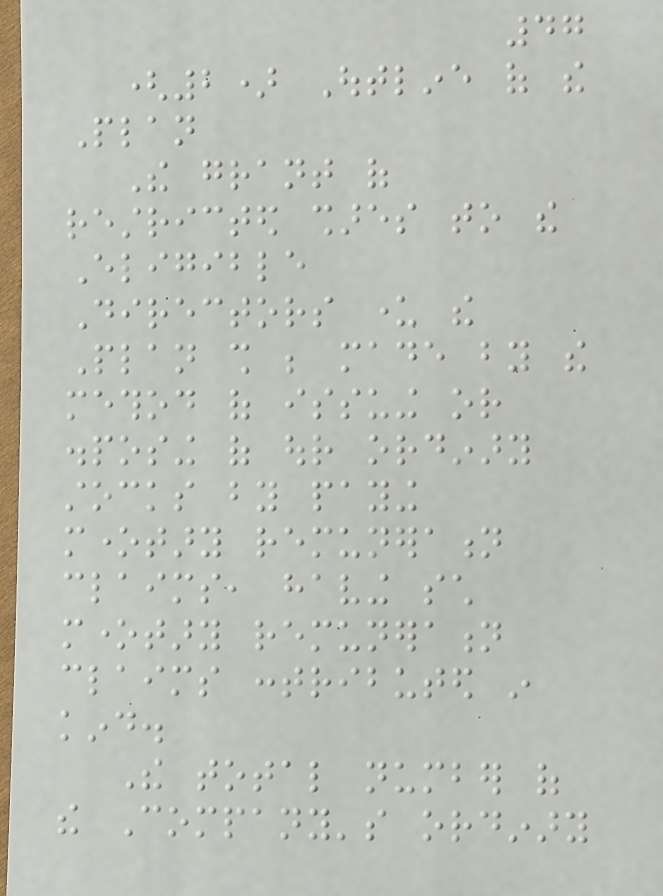47
(2) Outline of the
Plan
The grant of
restricted shares to the
Eligible
Directors under the
Plan shall be made by the
method of issuing or
disposing of our ordinary
stocks by paying
monetary remuneration
claims, having such
monetary remuneration
claims contributed in
kind.
The total number of
the Company's ordinary
